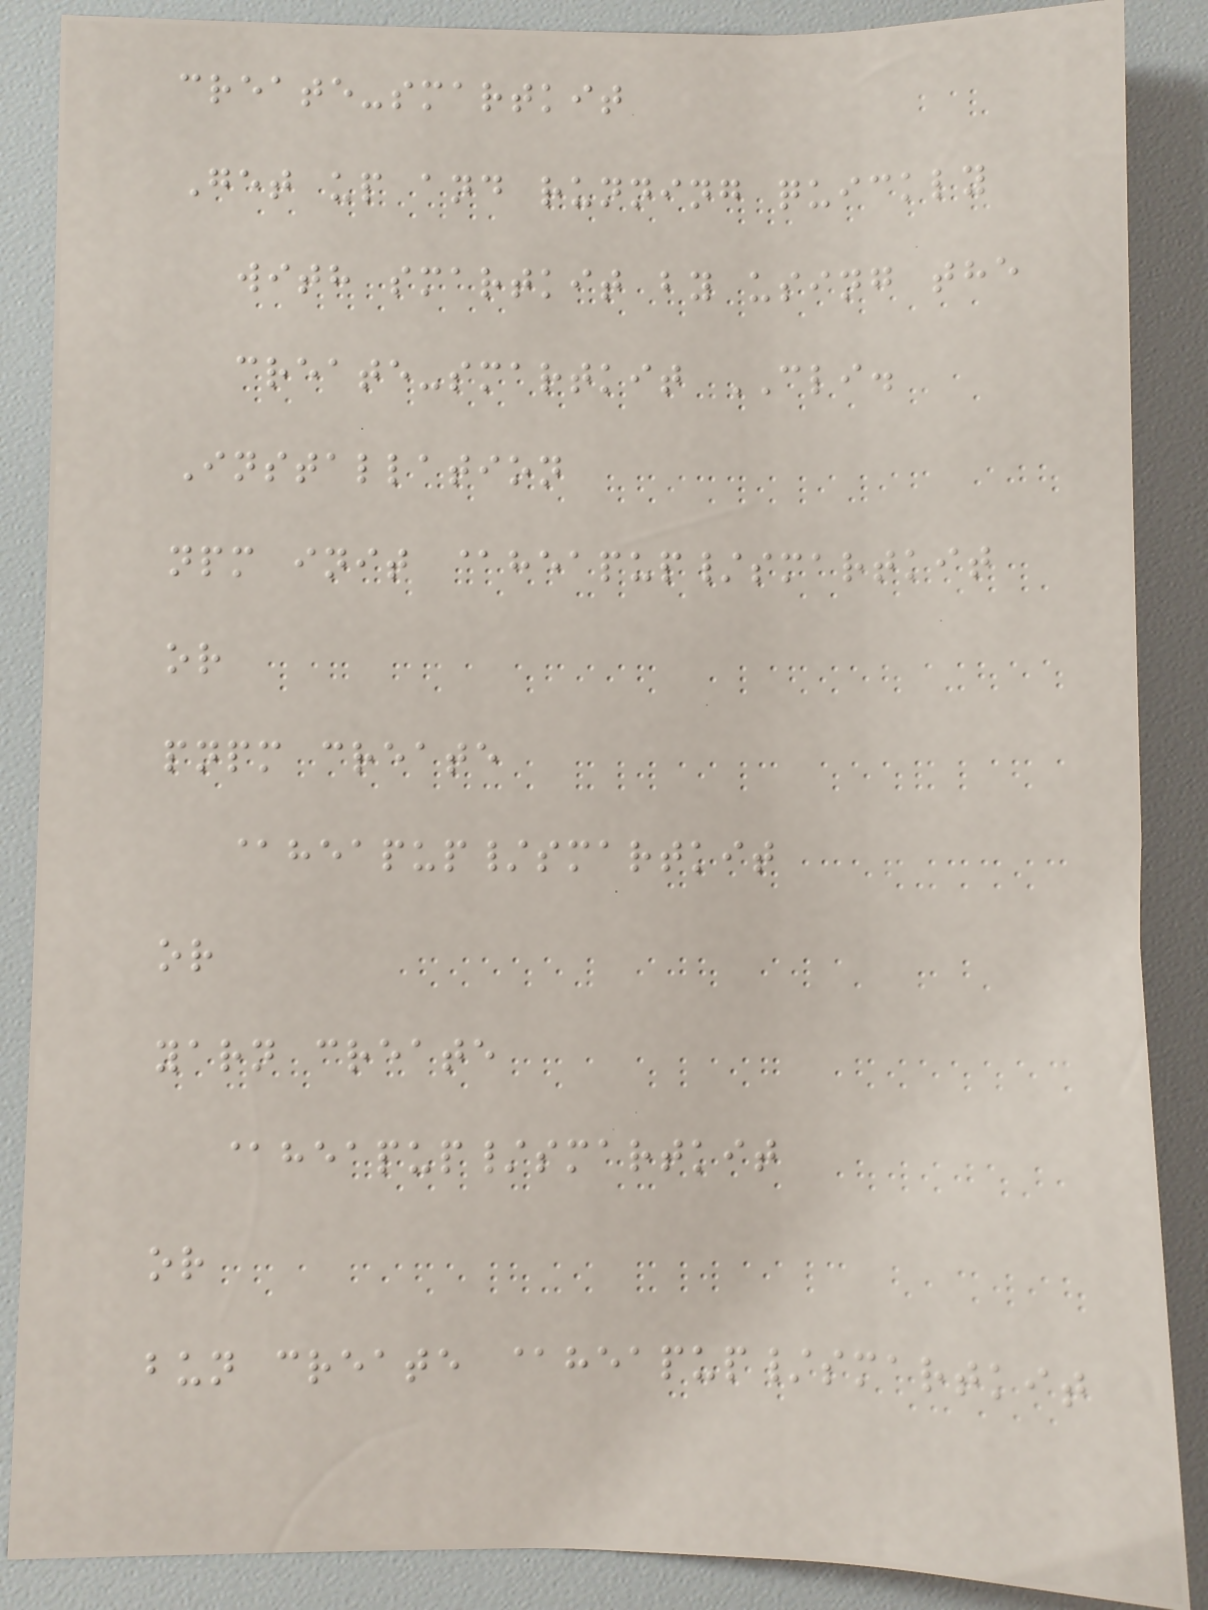create-smartkit
Get up and running quickly
with smartkit by using the
create-smartkit CLI.
Installation
npm init @heapup/smartkit
or
pnpm create
@heapup/smartkit
or
yarn create
@heapup/smartkit
or
bun create @heapup/smartkit
